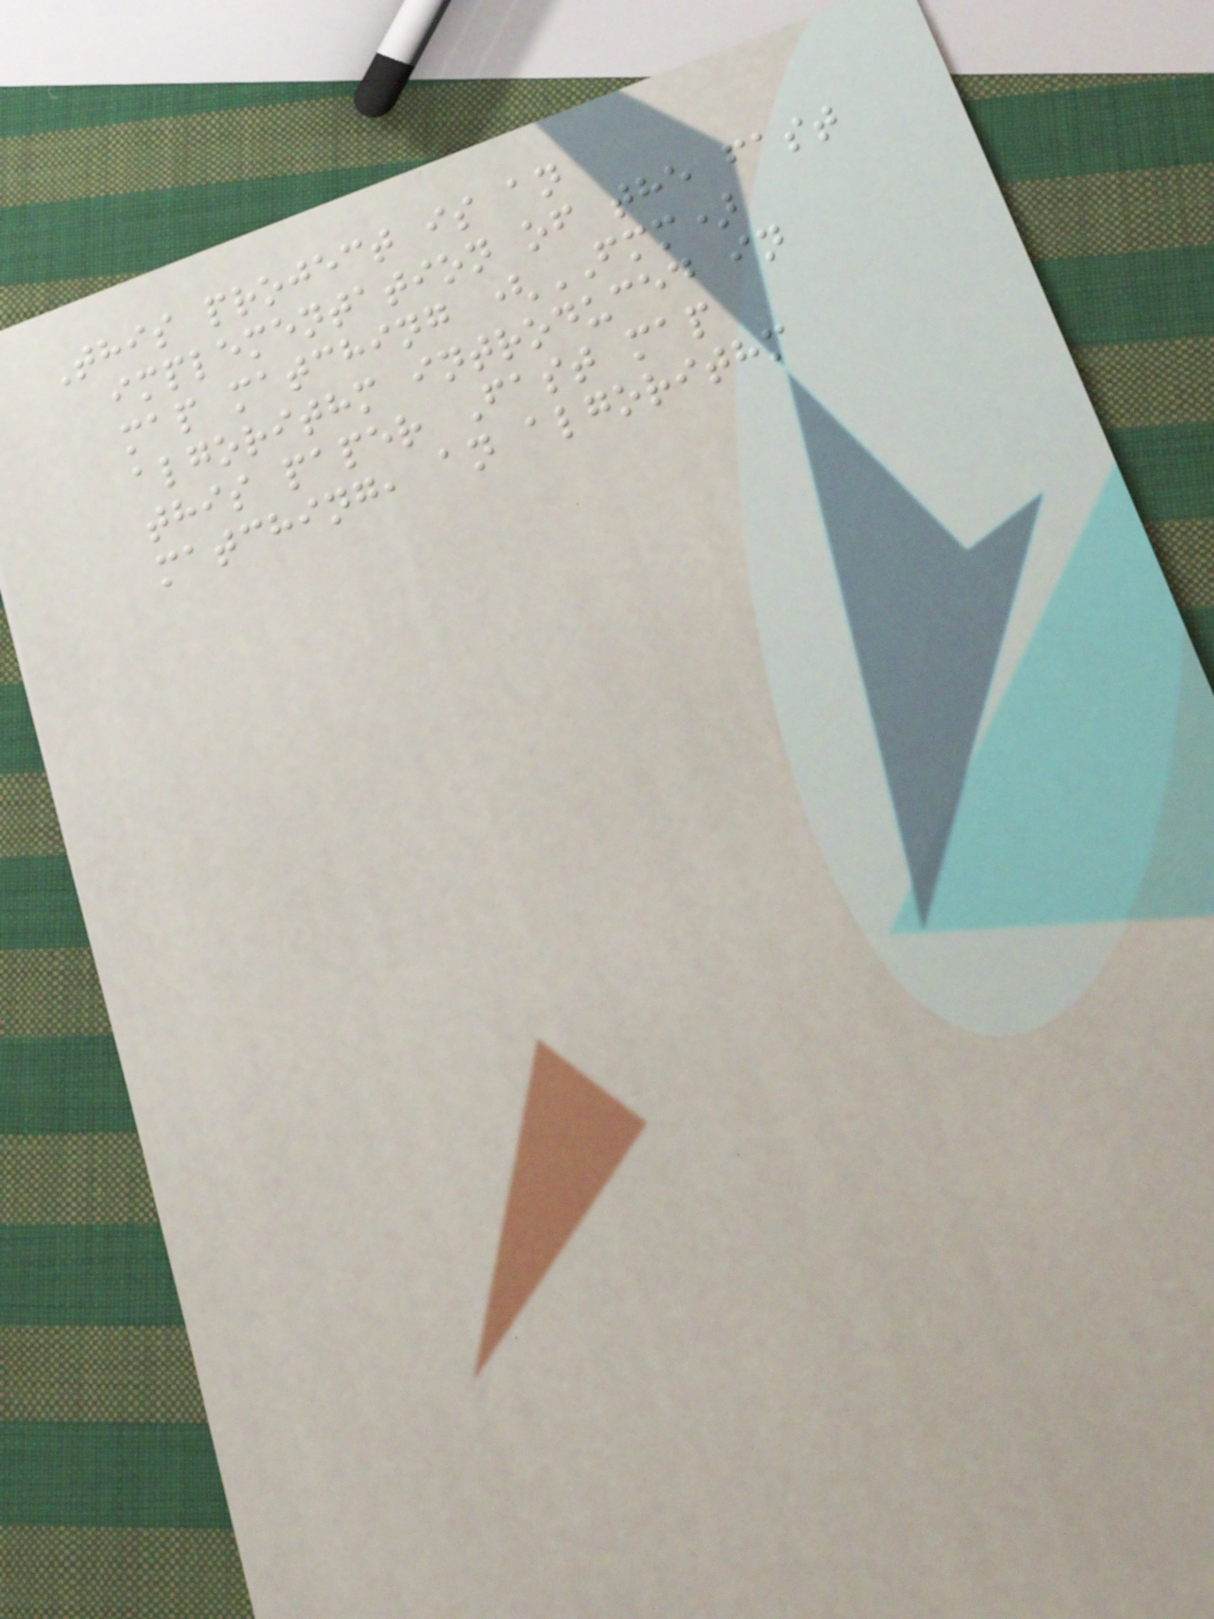This project is an
implementation of the fast
map matching (FMM)
algorithm introduced in
this paper Fast map
matching, an algorithm
